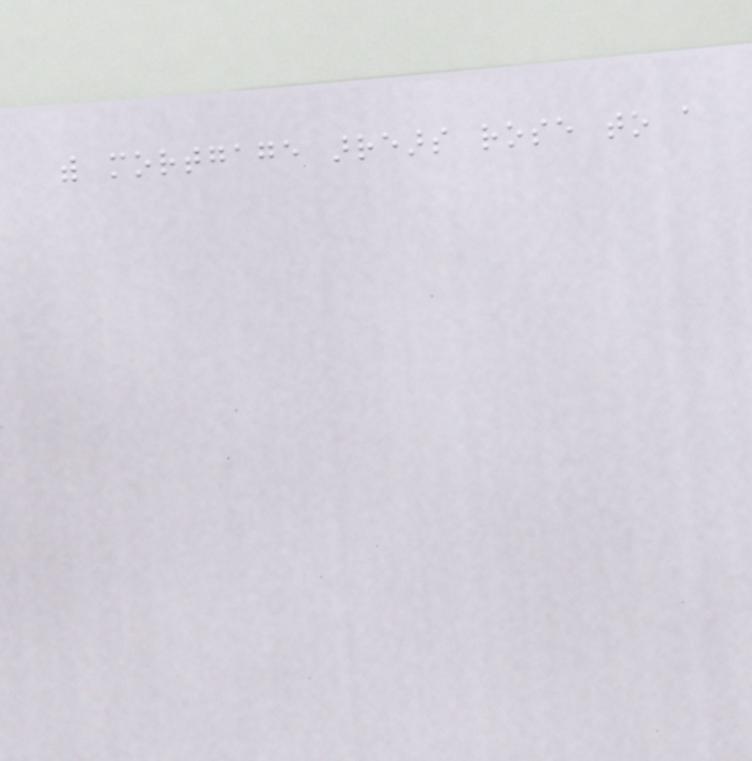with mortgage arrears rose to a
